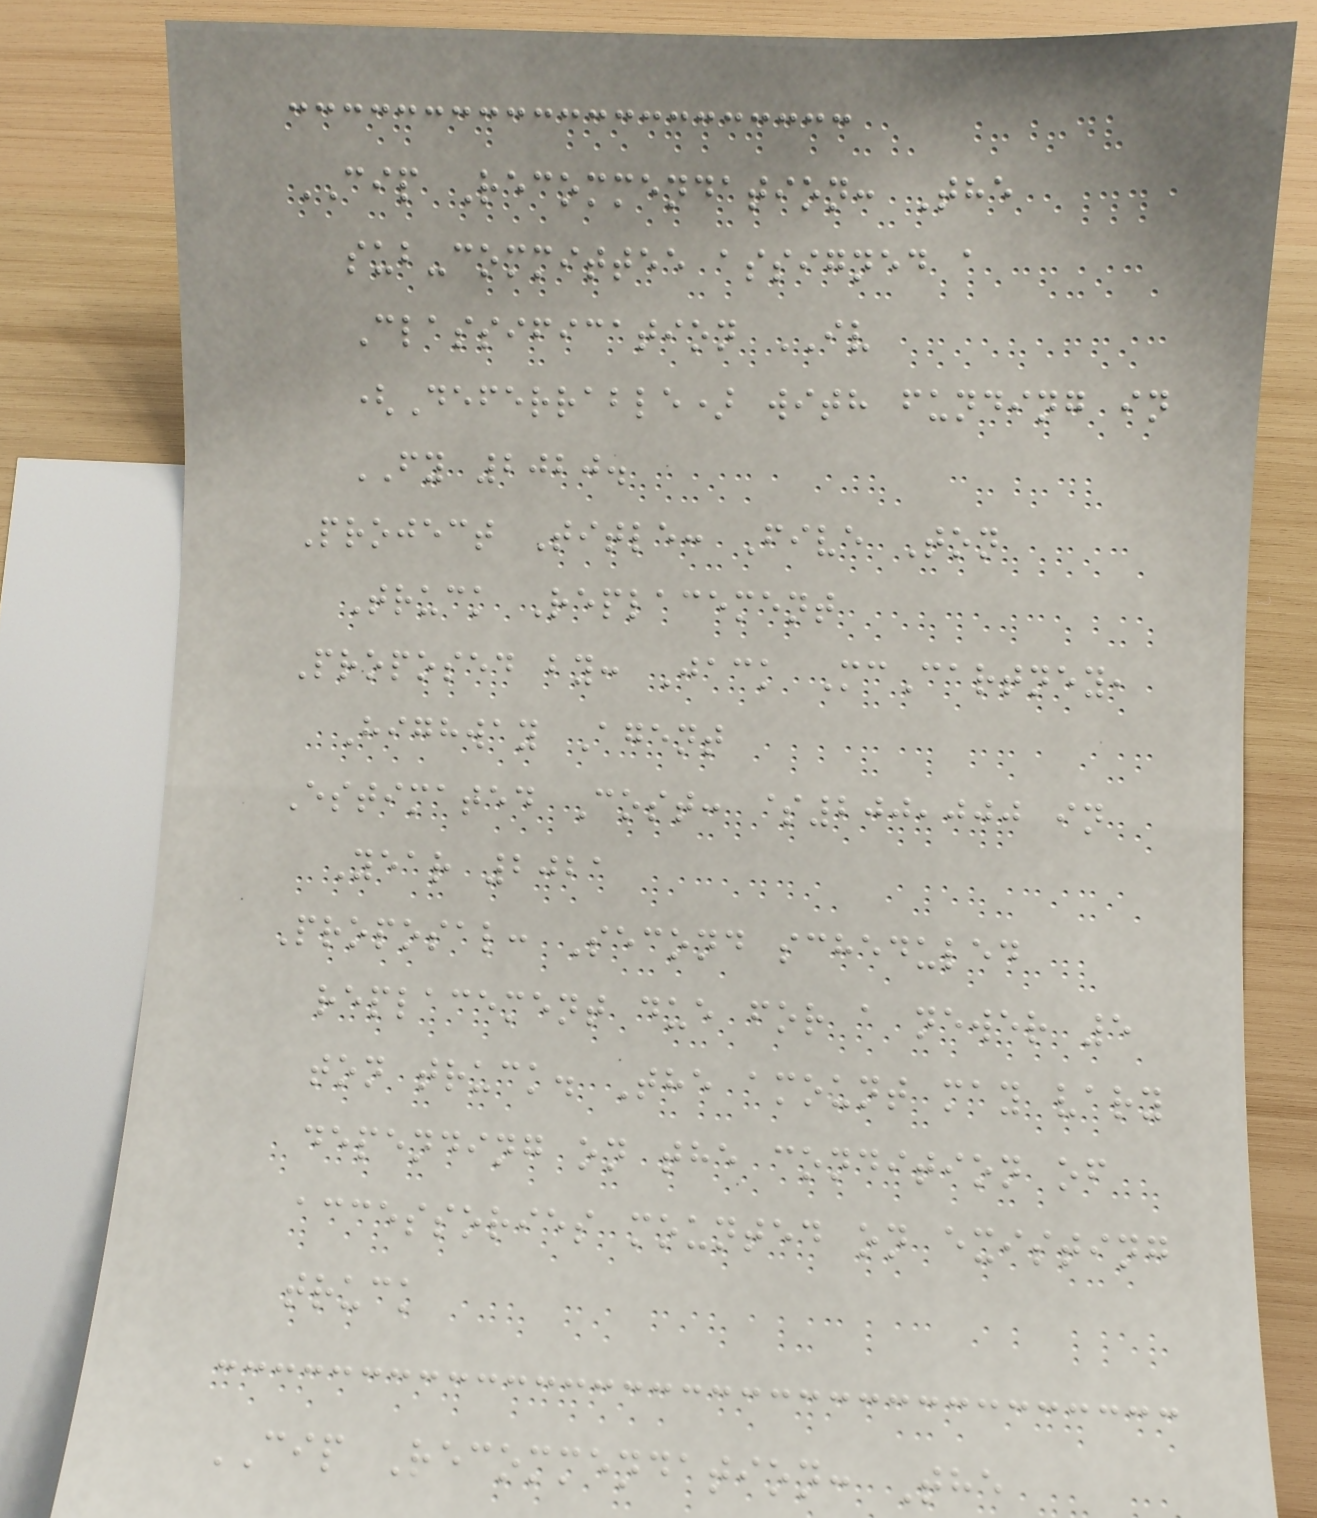CIP Recommendation: The
sub-committee assigned a
Classification IV
(Deferrable) with funding in
FY 2020.
Project Title: Five Ton
Truck Replacement
Proposed by: Jack McCartney,
Highway Agent
Estimated Cost: $200,000 in
Year 2021
Proposal: Second scheduled
replacement due for a newer 5
ton truck. The amount may vary
depending on the condition of
accessories mounted on existing
truck
CIP Recommendation: The
